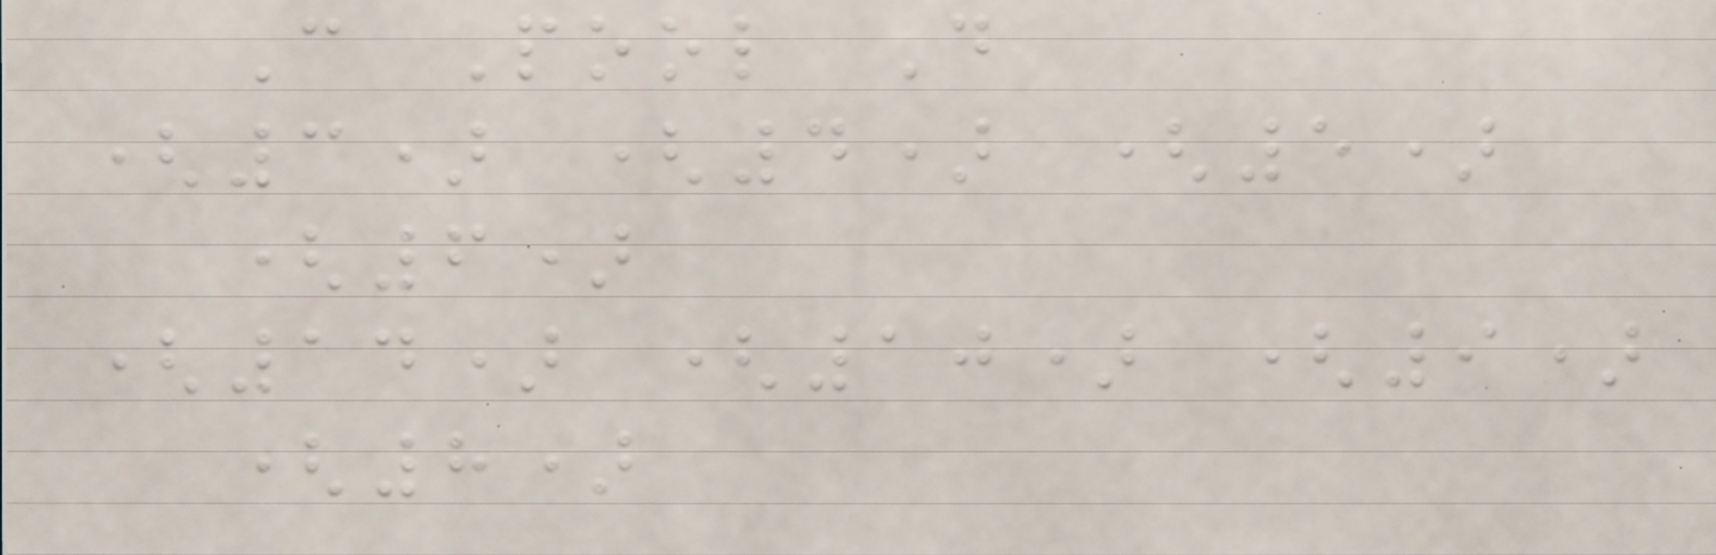C Pool D
(3) (4) (5)
(6)
(14) (10) (9)
(8)
